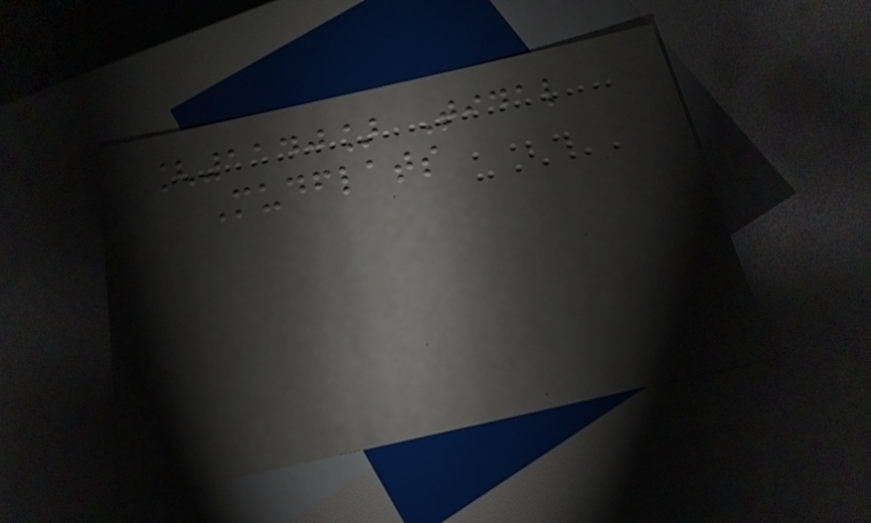[1140] Tidal
Mudflats
